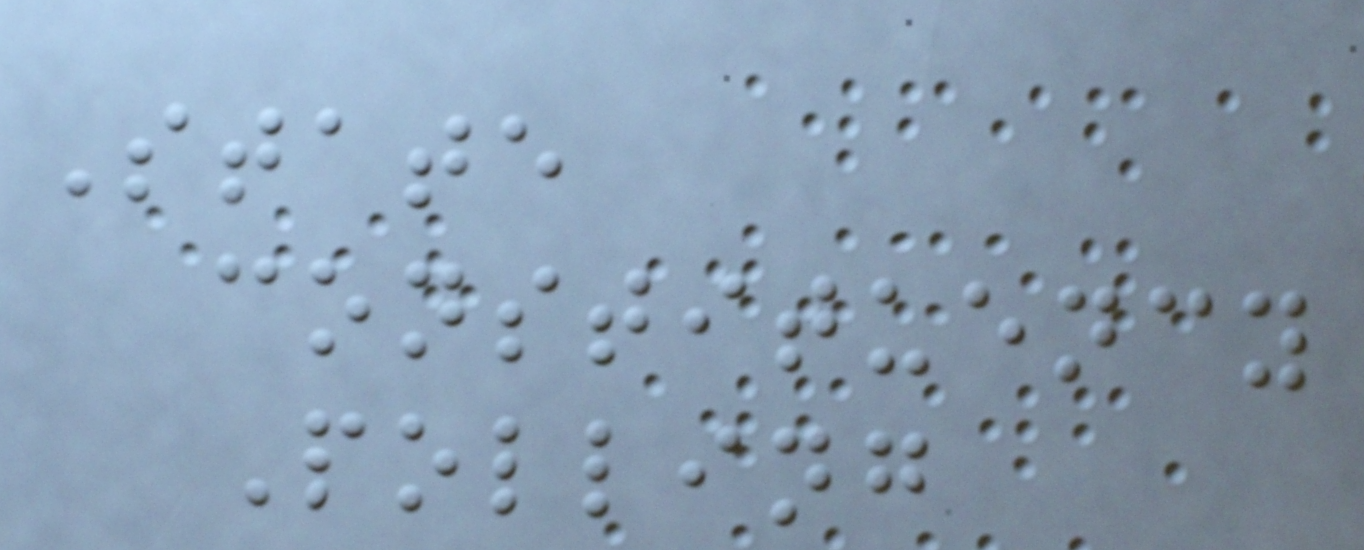State
constituency
Polling
